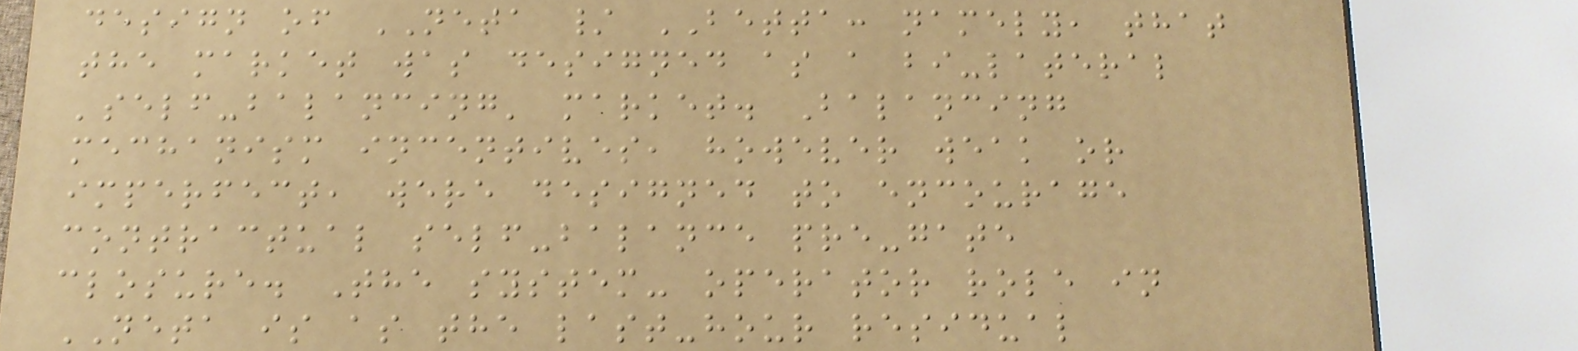design of NETA / BETTA: namely, that
the market was designed as a bi-lateral
'self-balancing' market. Balancing
mechanism incentives, however weak or
imperfect, were designed to encourage
contractual self-balance pre-gate
closure. The system- operator role in
NETA is as the last-hour residual
